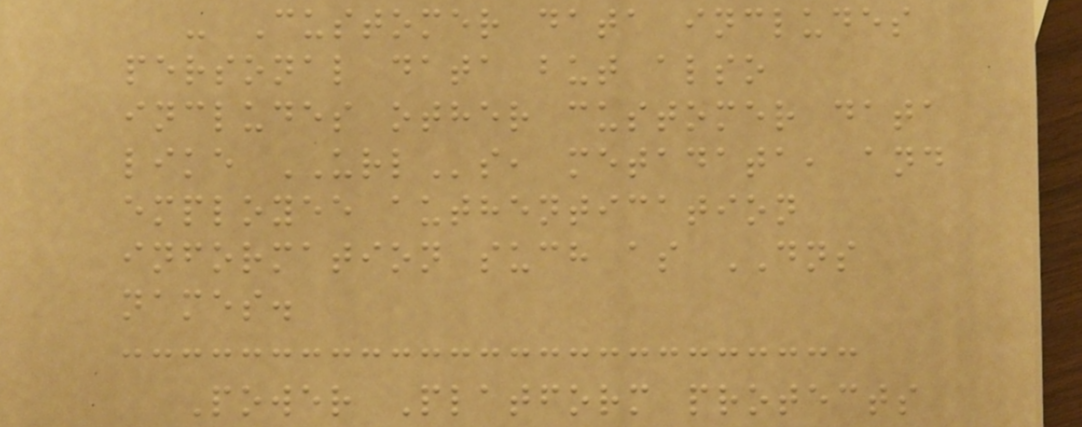- Customer data includes
personal data but also
includes other customer data
like URLs, metadata, and
employee authentication
information such as DNS
names.
Power Platform protects
